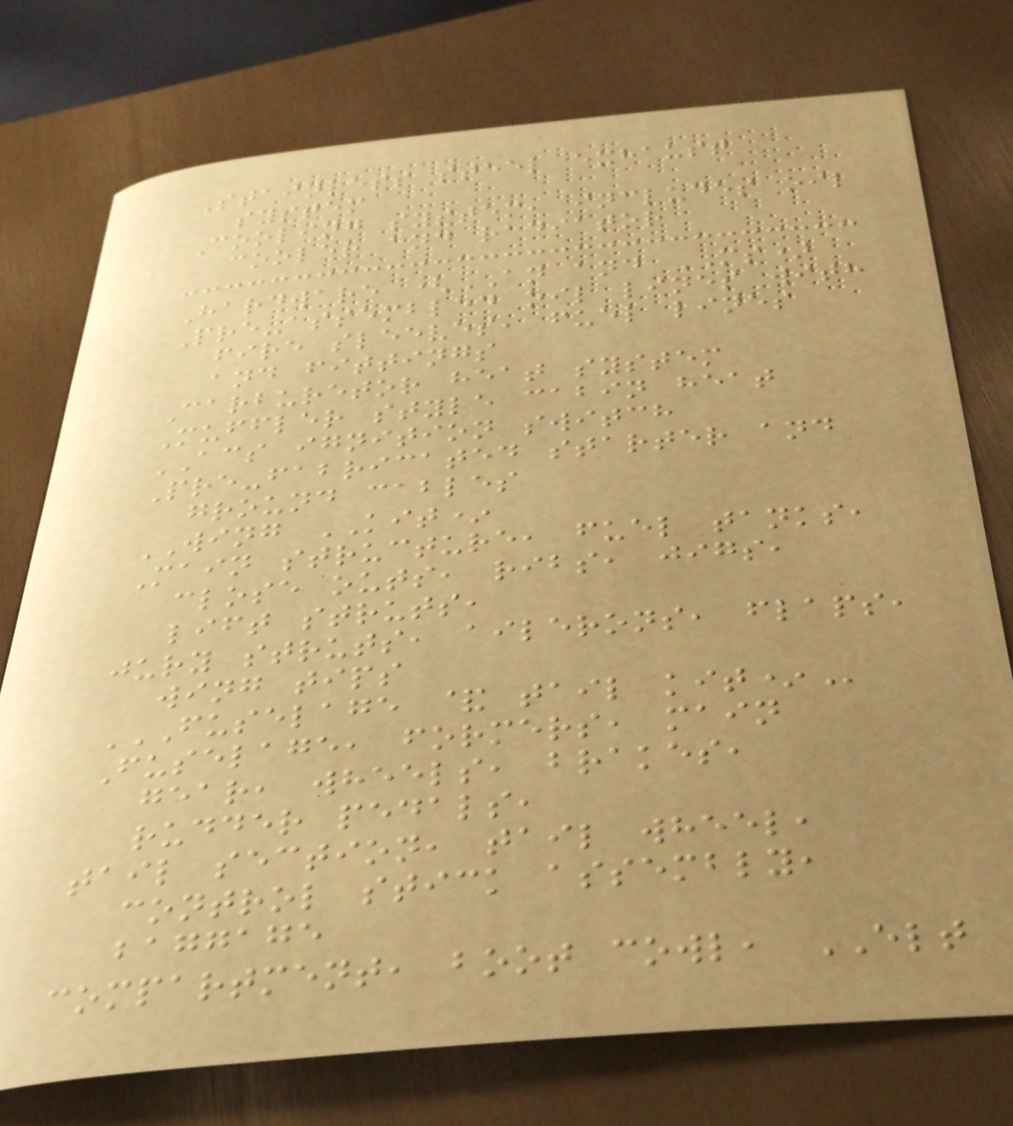Stainless steel exhaust
system
Cooling system, includes oil
cooler and radiator
Hardware (AN and MS)
Pre-assembled oil lines with
fire sleeves, fuel lines
and fittings
Carburetor heat system
Muffler style cabin heat
ACS ignition switch
Pre-fabricated starter and
ground cables
WING KIT*
Main structure, fuel tanks,
close outs, ribs, jigs,
lift struts,
jury struts, ailerons, flaps,
wing tips
FUSELAGE & TAIL KIT*
Fuselage, formers, main
gear, wheels, brakes,
rudder pedals,
tail section, tail wheel,
control stick assembly,
baggage
compartment, boot cowl, ELT
